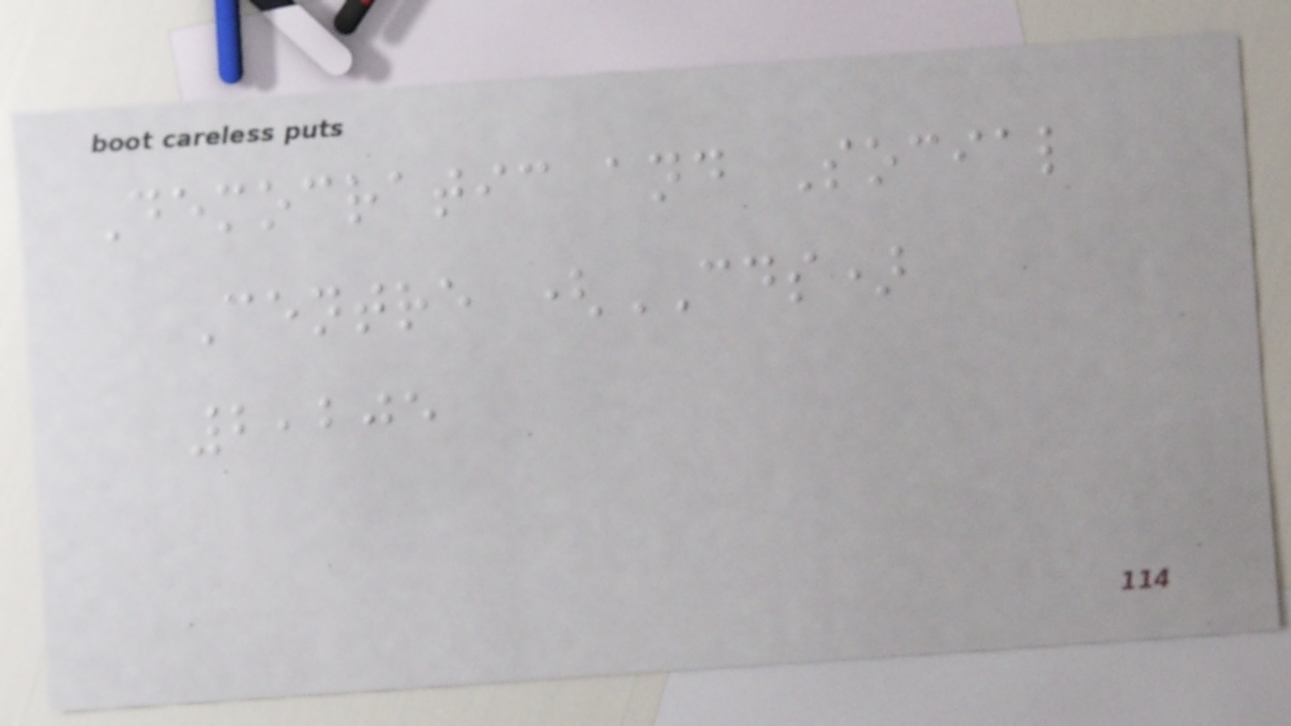Democratic and Social
Centre (CDS)
2,205
